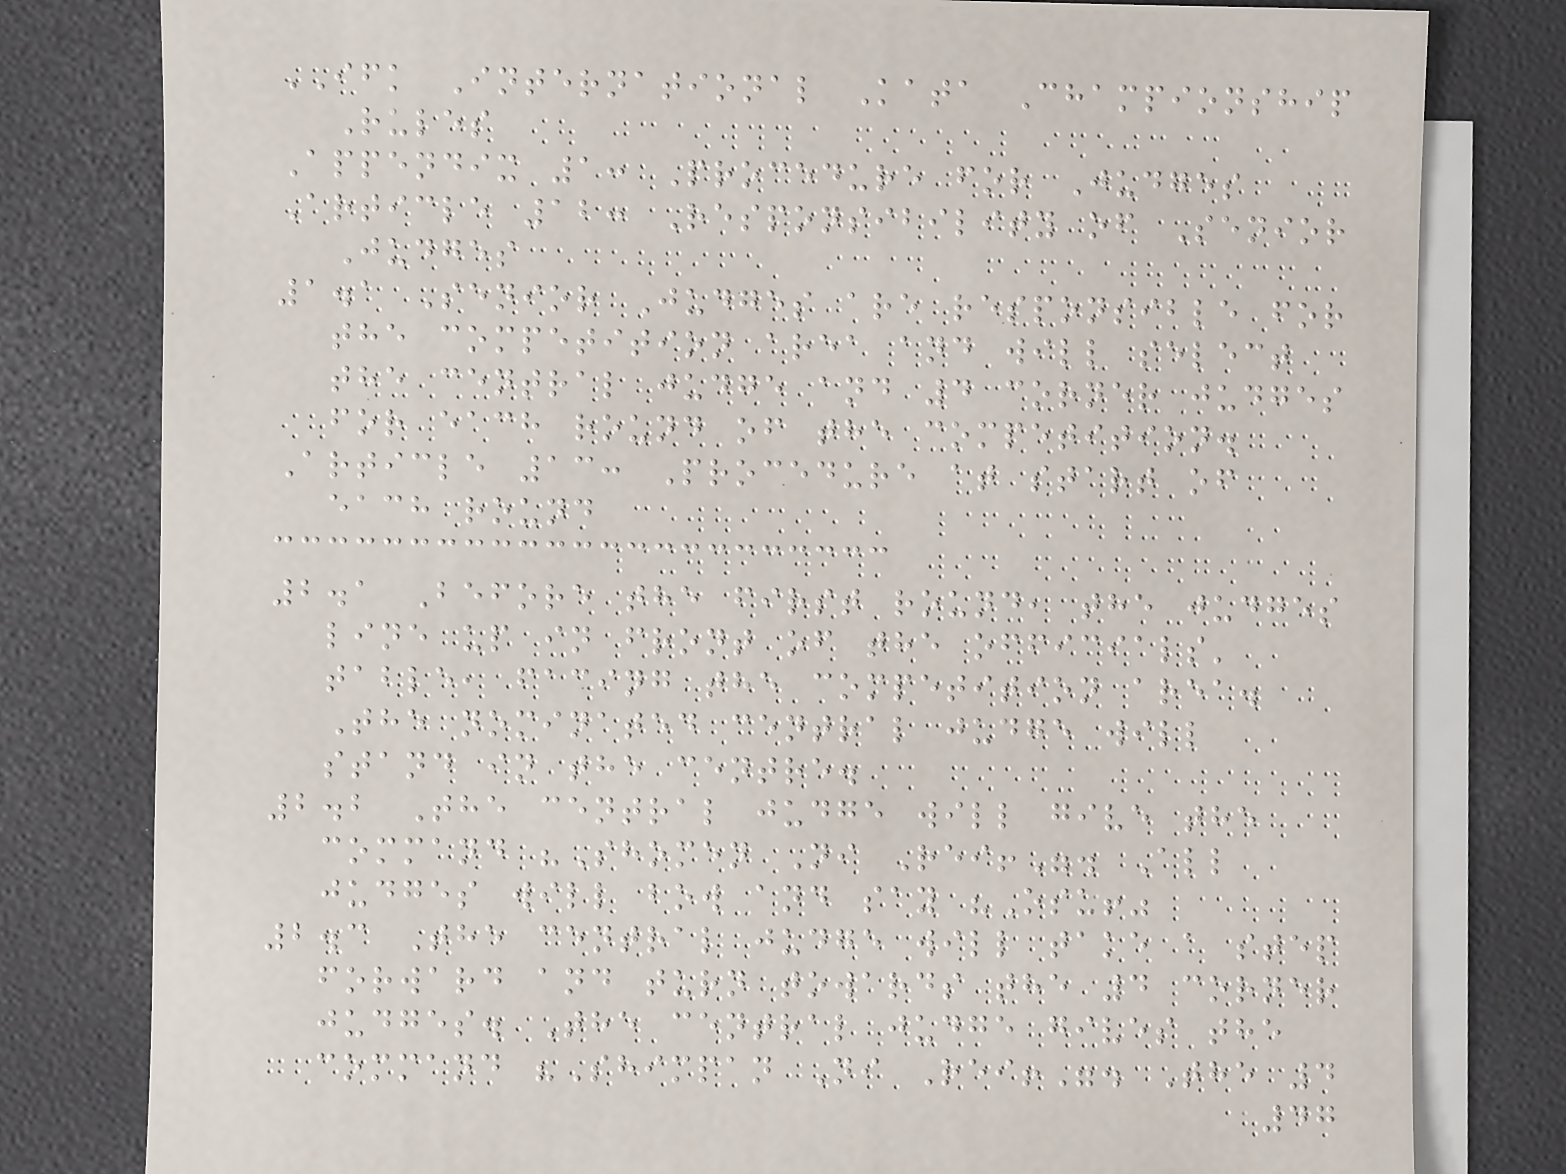IFK International Kata Championship
Rules
Appendix 1: Procedure for Judges
Article 12: Responsibility of Senior
Judges
1.1 Senior Judges are responsible for
the competition area and will select
the central judge and 4 corner judges
for each round of the competition.
Article 13: Procedure at start of
each round
2.1 Before the first round, the judges
line up in front of the officials'
table, facing the competition area.
The nominated central judge will
stand in the centre.
2.2 The central judge will give the
command "Shomen Ni Rei!". All
judges will bow and say "Osu!"
2.3 The central judge will take a step
forward and turn towards the 4 corner
judges. The central judge gives the
command "Shimpan Ni Rei!". The 4
47
